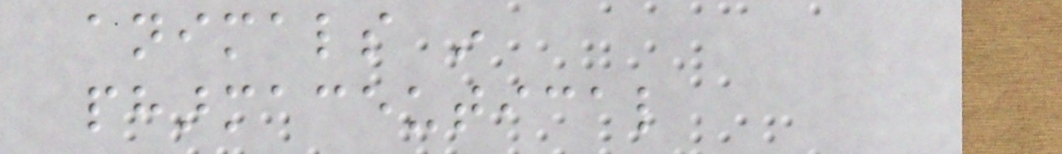animals in
pharmaceutical
